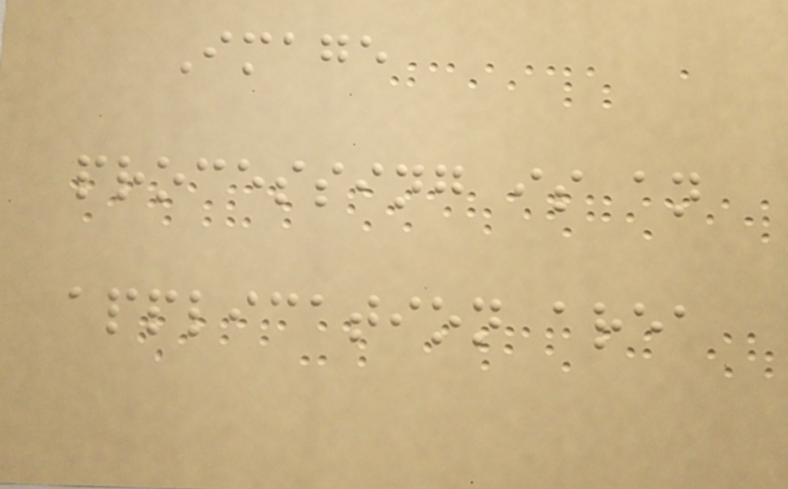Image
processing is an
application area
